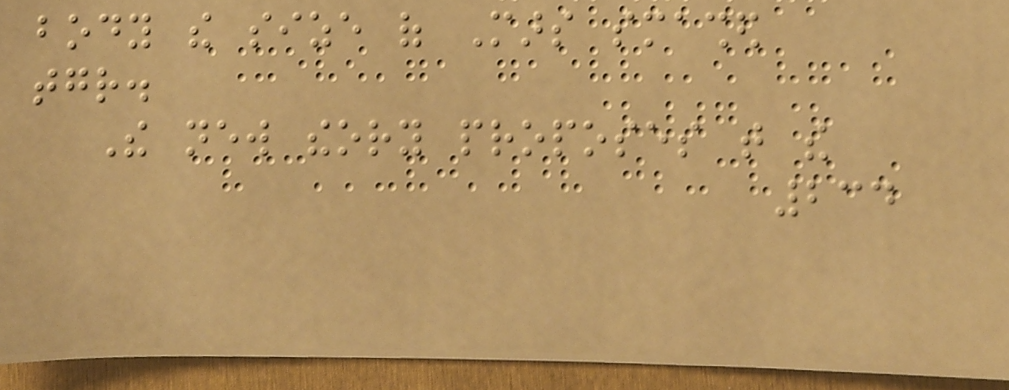body the size of Mars smashed
together.
The new theory proposes that the
234
